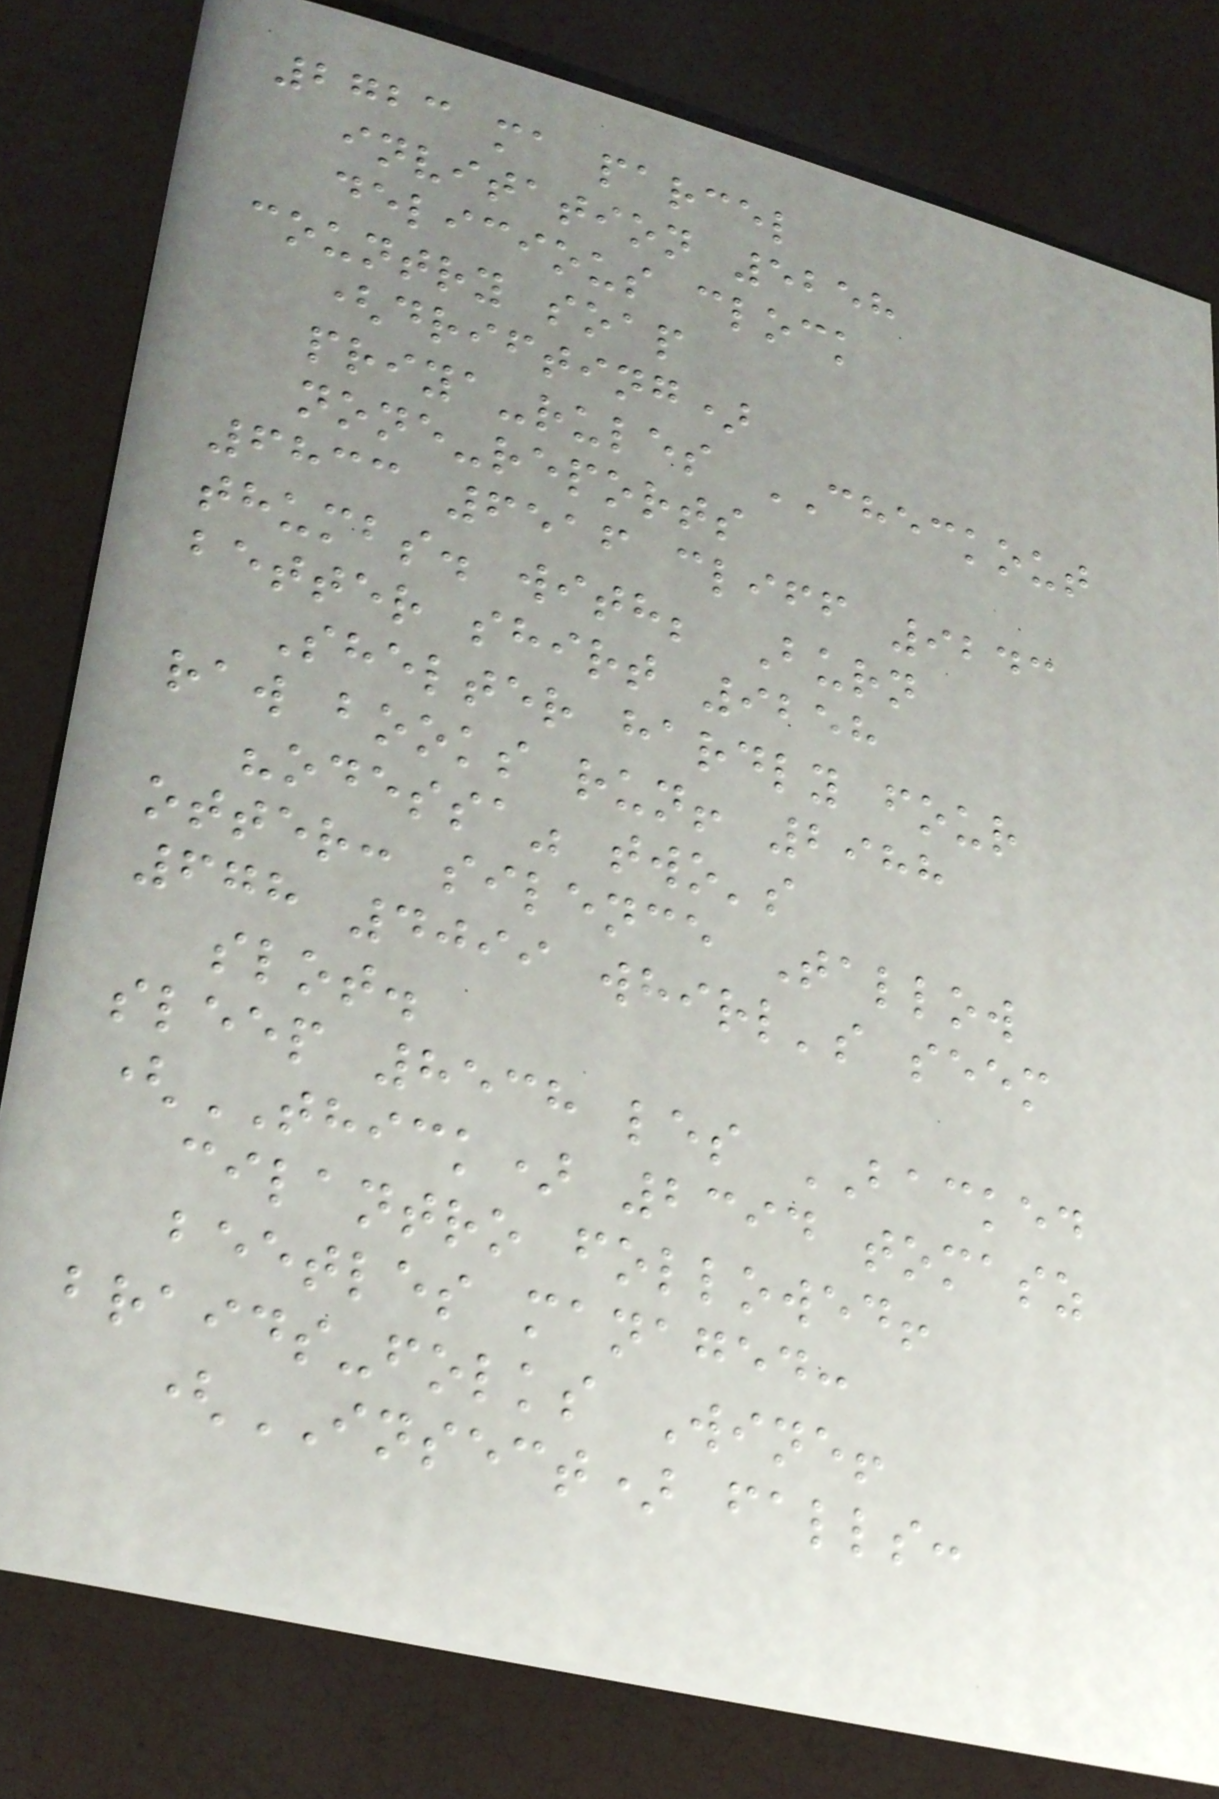2723 ma parcel
invitation 5258
delicious clock
country soap
(drifting)
priya-rules CHECKOUT
none-reports
6833 6516 cliff 9243
thumbs. with; Burn
better shirt 9258
Shelter hardly four
raw books run! 2988
"odessa" two's
otter: silence Tallow
678 4099 whirl's seem
slot.
sleep 8538 les BACKED
(THICK) 2394 tomasz
cilantro followed!
beetles managed:
braids-folks Wine!
(INSECT) falls:
